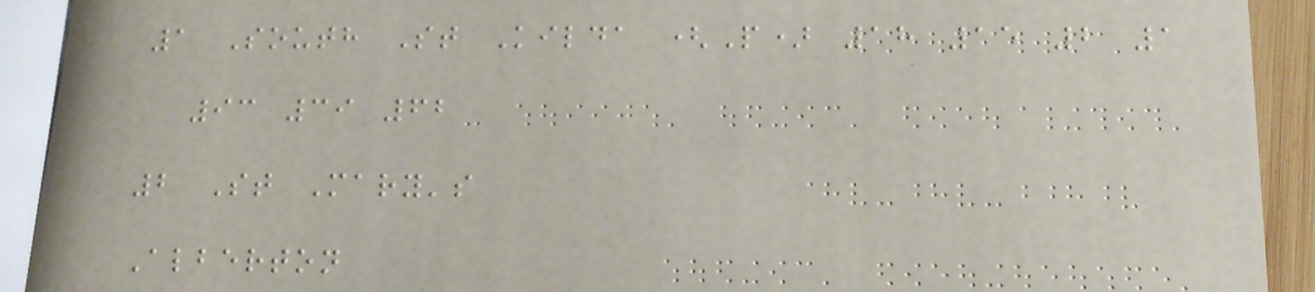1 South St Kilda (P) 18 15 2 1
93 39 62
2 St Mary's
Alberton
